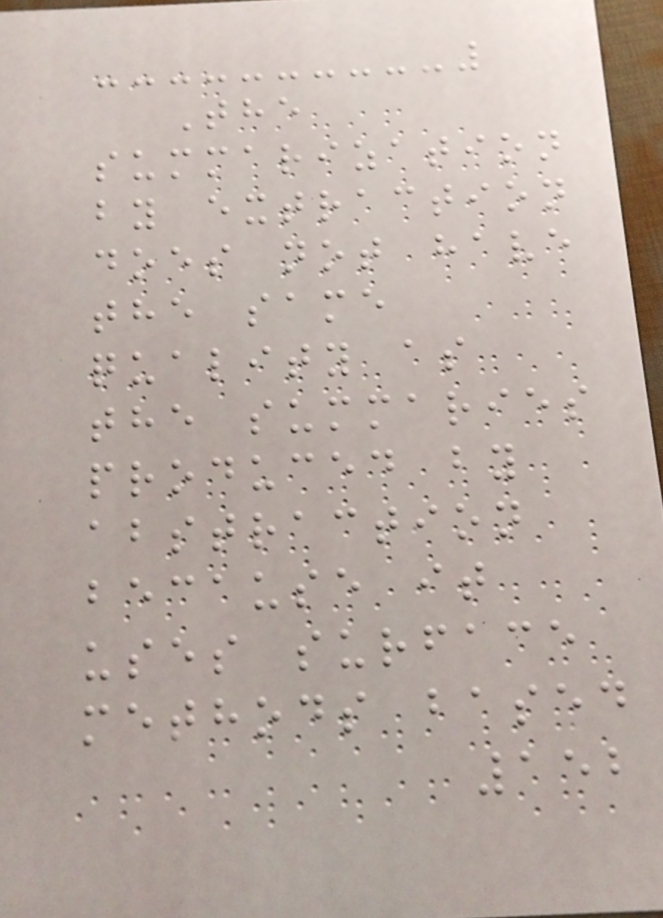The
summarization
by extraction
does not have
the same
quality as
the summaries
produced by
abstraction
because it
uses surface
methods based
152
